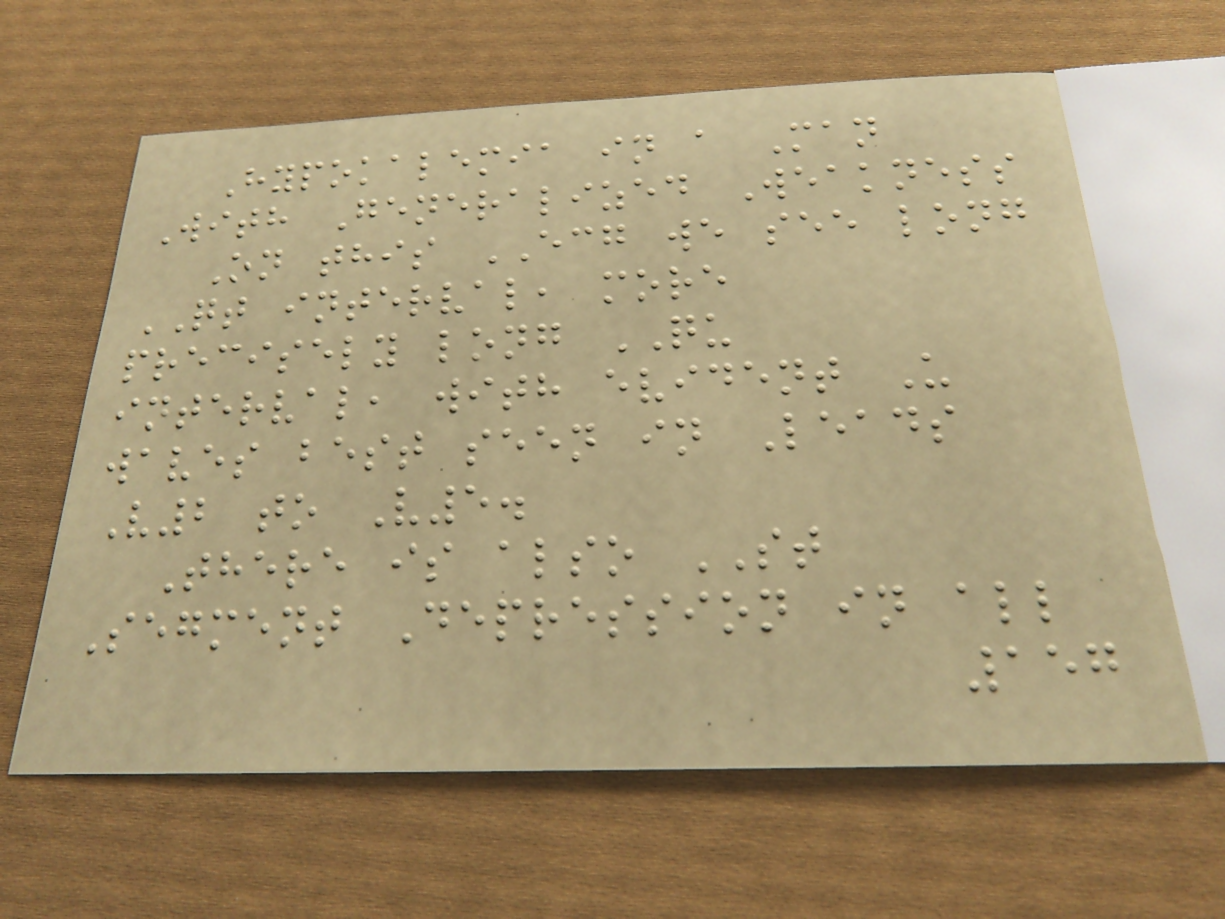Hypokalemia in a Man
With Generalized Weakness
On this ECG we see long
QT interval, more
precisely long QU
interval, with evident U
waves best seen in Leads
V2 to V5.
There is also ST
Segment Depression in all
157
